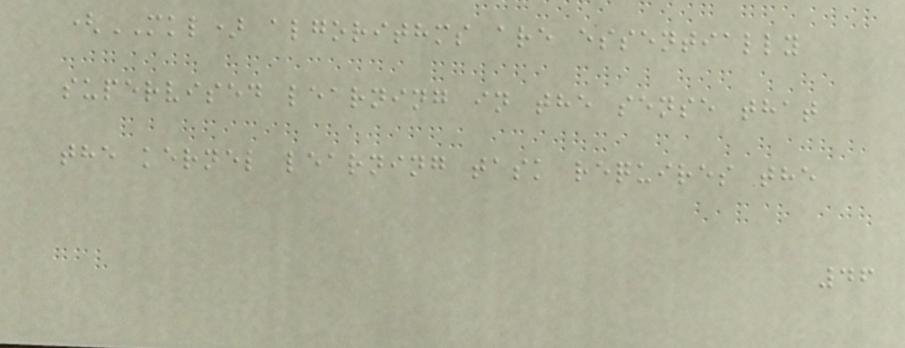(MKL) algorithms are essentially
supervised learning in the sense that
the kernel learning task requires the
46
